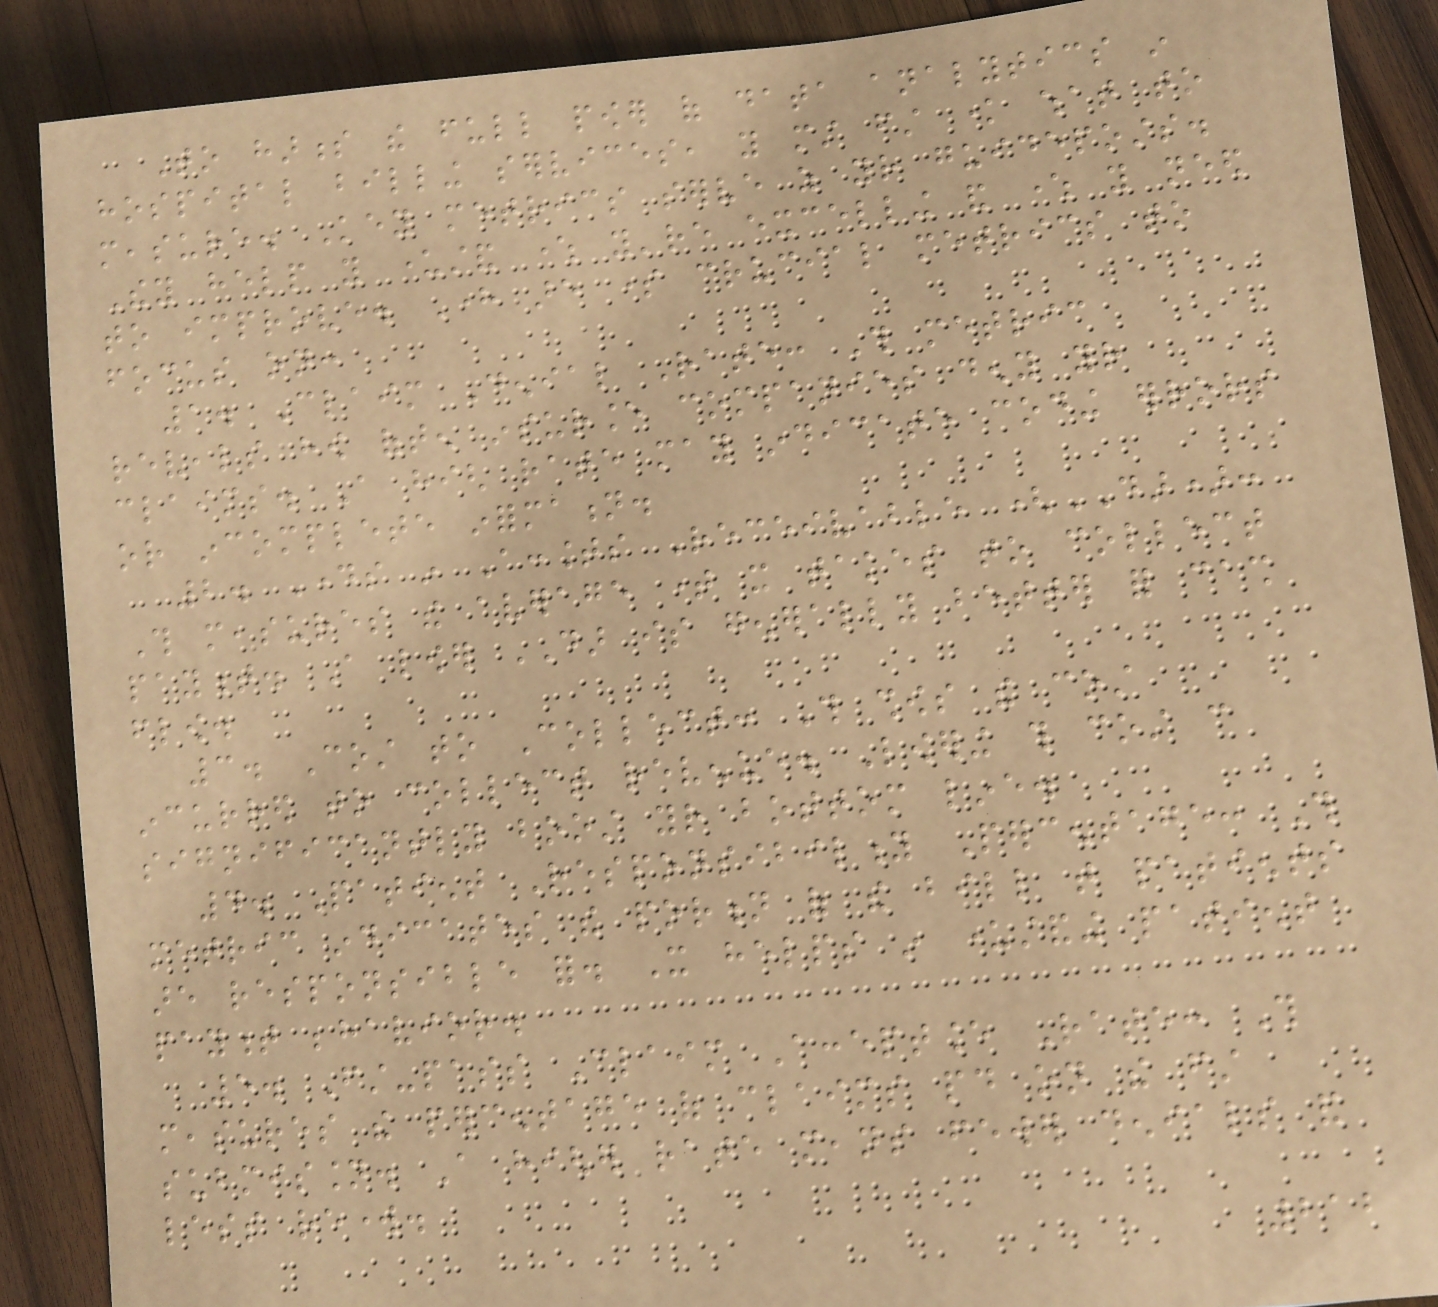To harness the full power of data analytics in
hospital billing services, you must first know what to
measure. Key metrics serve as your guideposts.
They help you understand where you're excelling and where you need
to improve. Here are some crucial metrics to
focus on:
1. Claim Denial Rate: This metric
reveals how often insurance companies deny your
claims. A high rate may indicate coding errors
or incomplete information.
2. Days in Accounts Receivable (DAR):
This measures the average time it takes to collect
payment. A lower DAR is generally better for cash
flow.
3. Cost to Collect: This shows the cost
incurred to collect revenue. Lowering this cost can
significantly boost your bottom line.
4. Patient Responsibility Percentage: This
metric indicates the portion of the bill that patients
are responsible for. It helps in understanding patient
payment behavior.
5. First-pass Claim Acceptance Rate: This
measures the percentage of claims paid on the first
submission. A higher rate means fewer denials and
less rework.
212
